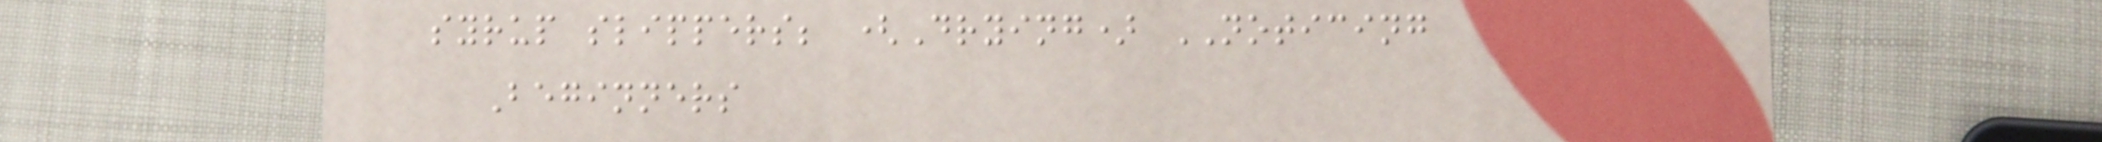syrup slippers; (Drying) NOTICING
Beginners
